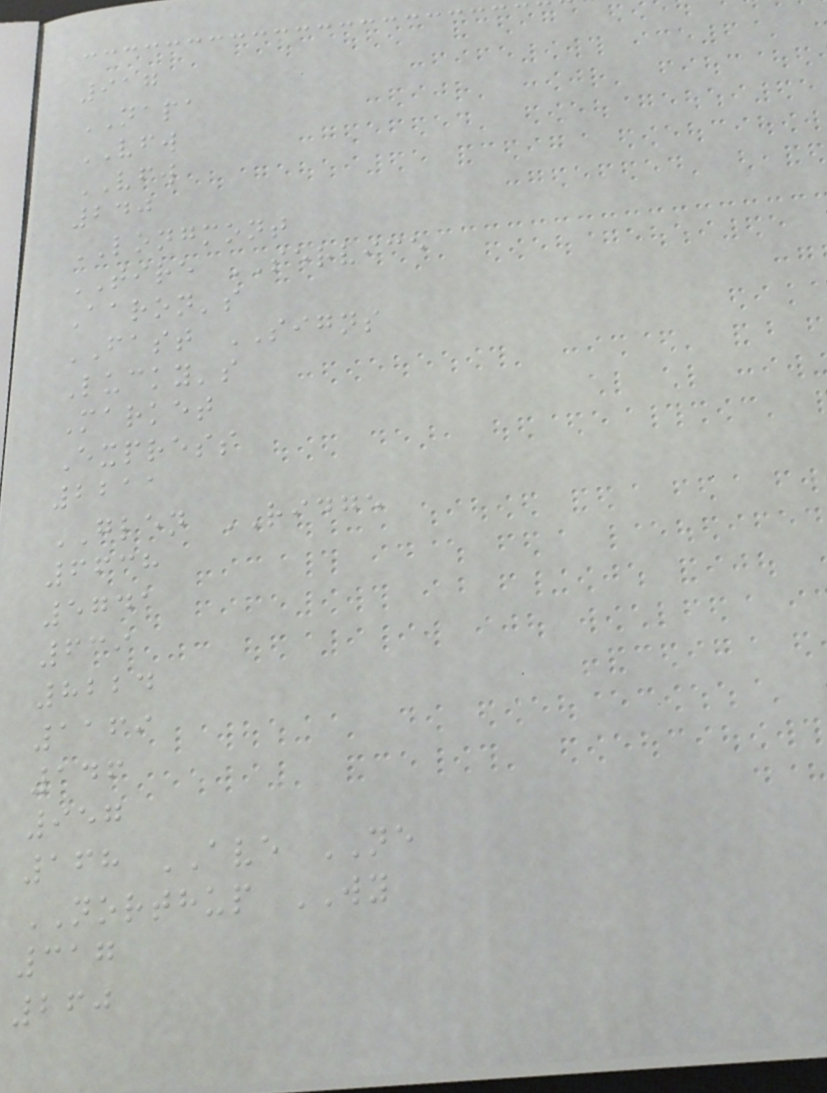917
NAPA
VFW
VFW
240
LONGMONT
TIRE SERVICE
Aaron's
FAST SIGNS
Lucky's
Market
Express
2211
GLEN RIDGE
6638
5741
639
8224
1169
146
957
168 AVE NE
NORTHUP WY
317
260
